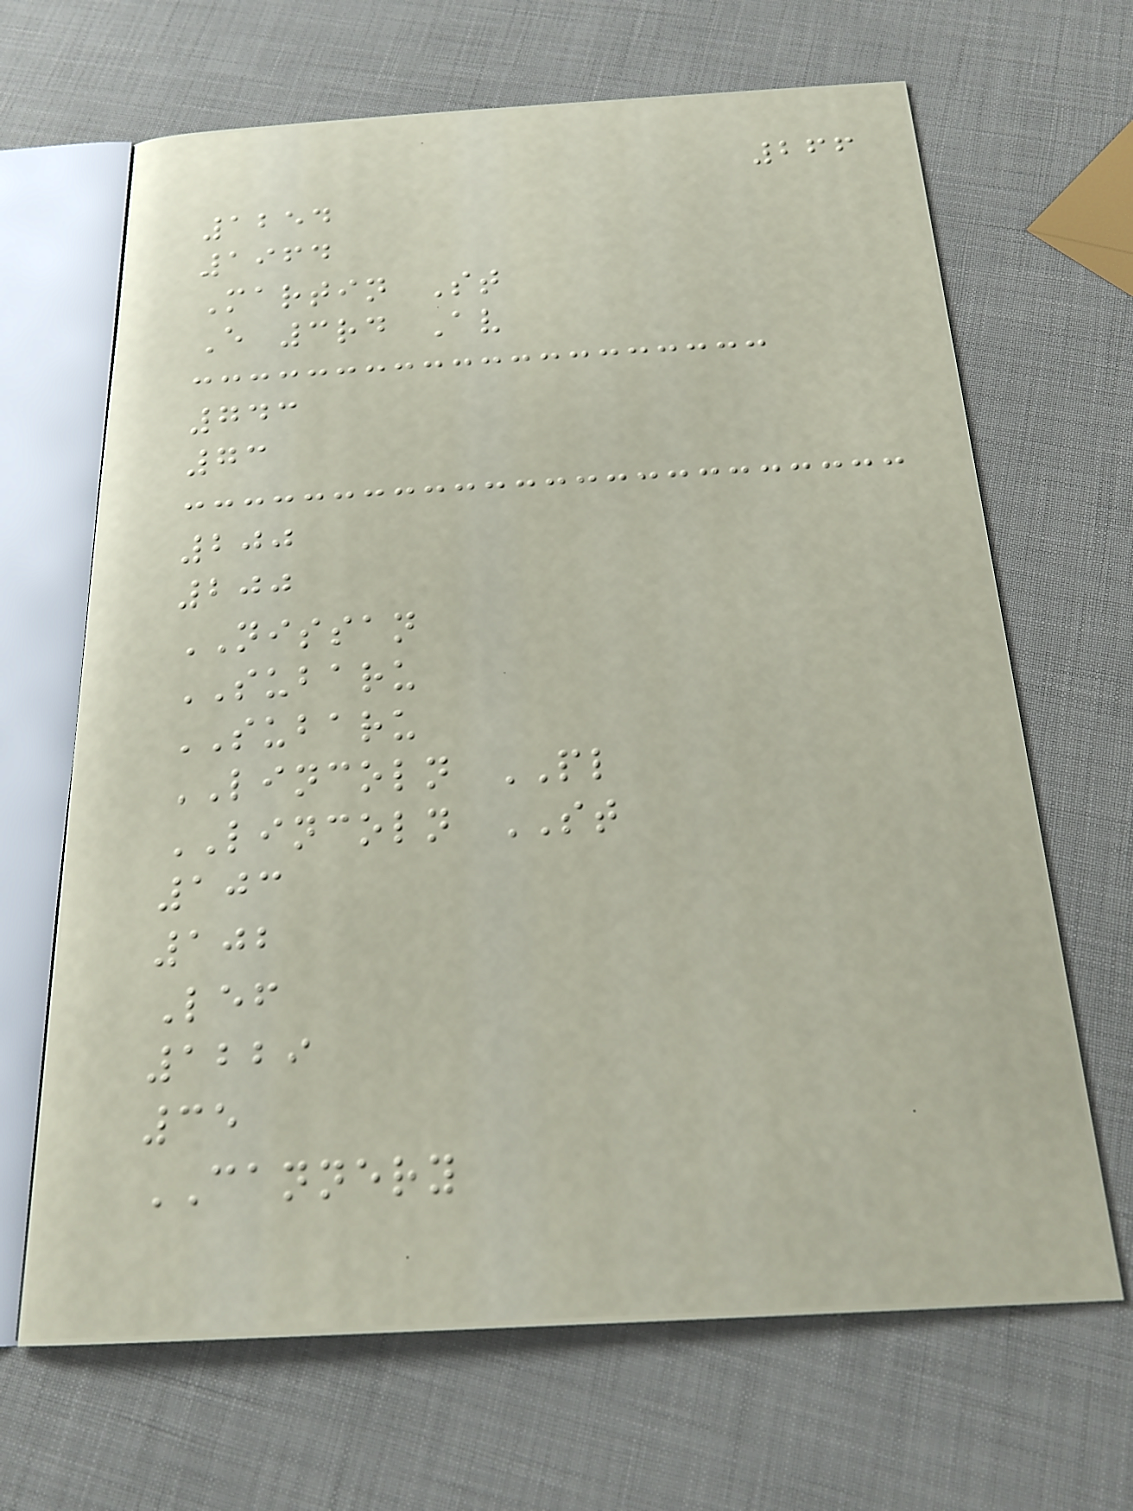266
1254
1964
Martin St
E 3rd Av
743
73
200
200
NISSAN
SUBARU
SUBARU
LINCOLN PL
LINCOLN ST
103
102
Lef
1229
35
CANNERY
